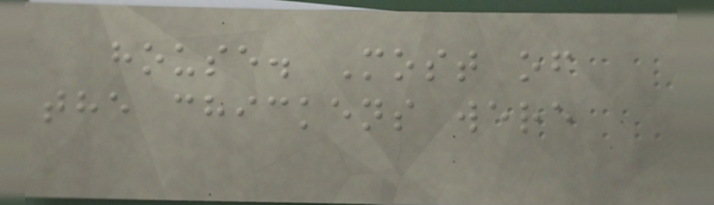house. Most of
the chickens were
